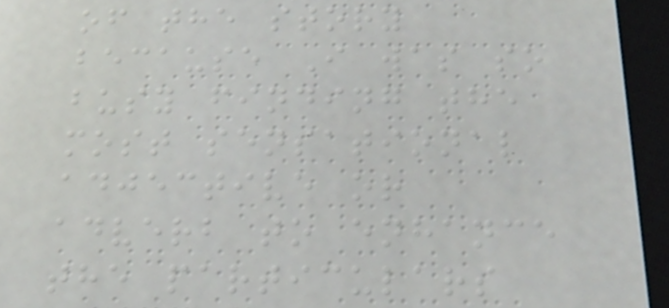of the story
because I was so
busy finding the
most sensational
adjective or
adverb to enhance
the particulars
